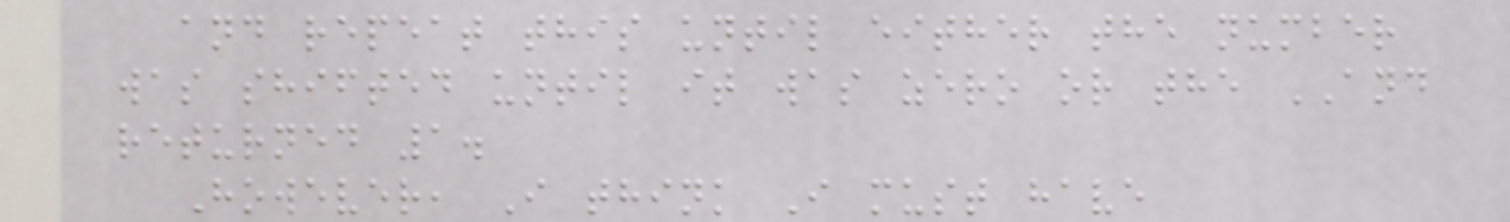and repeat this until either the number
was shifted until it was zero or the AND
returned 1.
However, I think I must have
